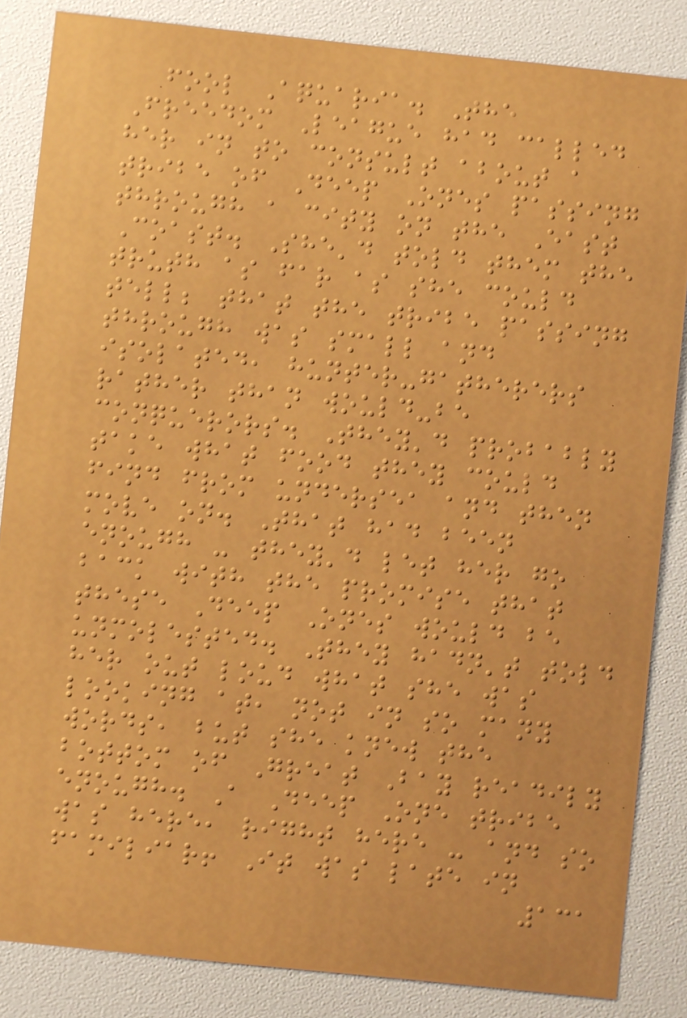fool Aquaria. The
Freedom League had called
her in to consult about a
tribe of Deep Ones passing
through a city on the East
Coast. She'd told them the
truth as far as she could
tell; that the tribe passing
through was small and
isolated, hunter-gatherers
rather than would-be
conquerors. They'd probably
take what food they could
find from undersea and then
move on. That had been
enough - they'd let her go
back with the promise that
these Deep Ones would be
unmolested. They hadn't told
her out loud what she was
looking at, not in so many
words, but she knew the
bottom of Great Bay readily
enough. A Deep One tribe
was here, right here - and so
familiar! It was late in
131
